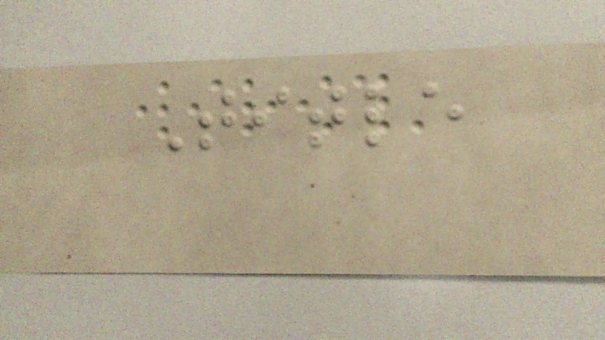Title
